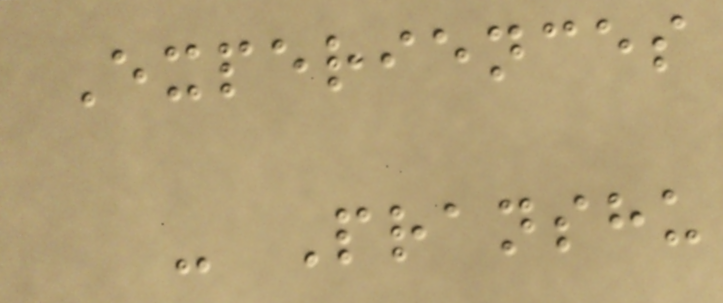Experiences
- Pranshu
